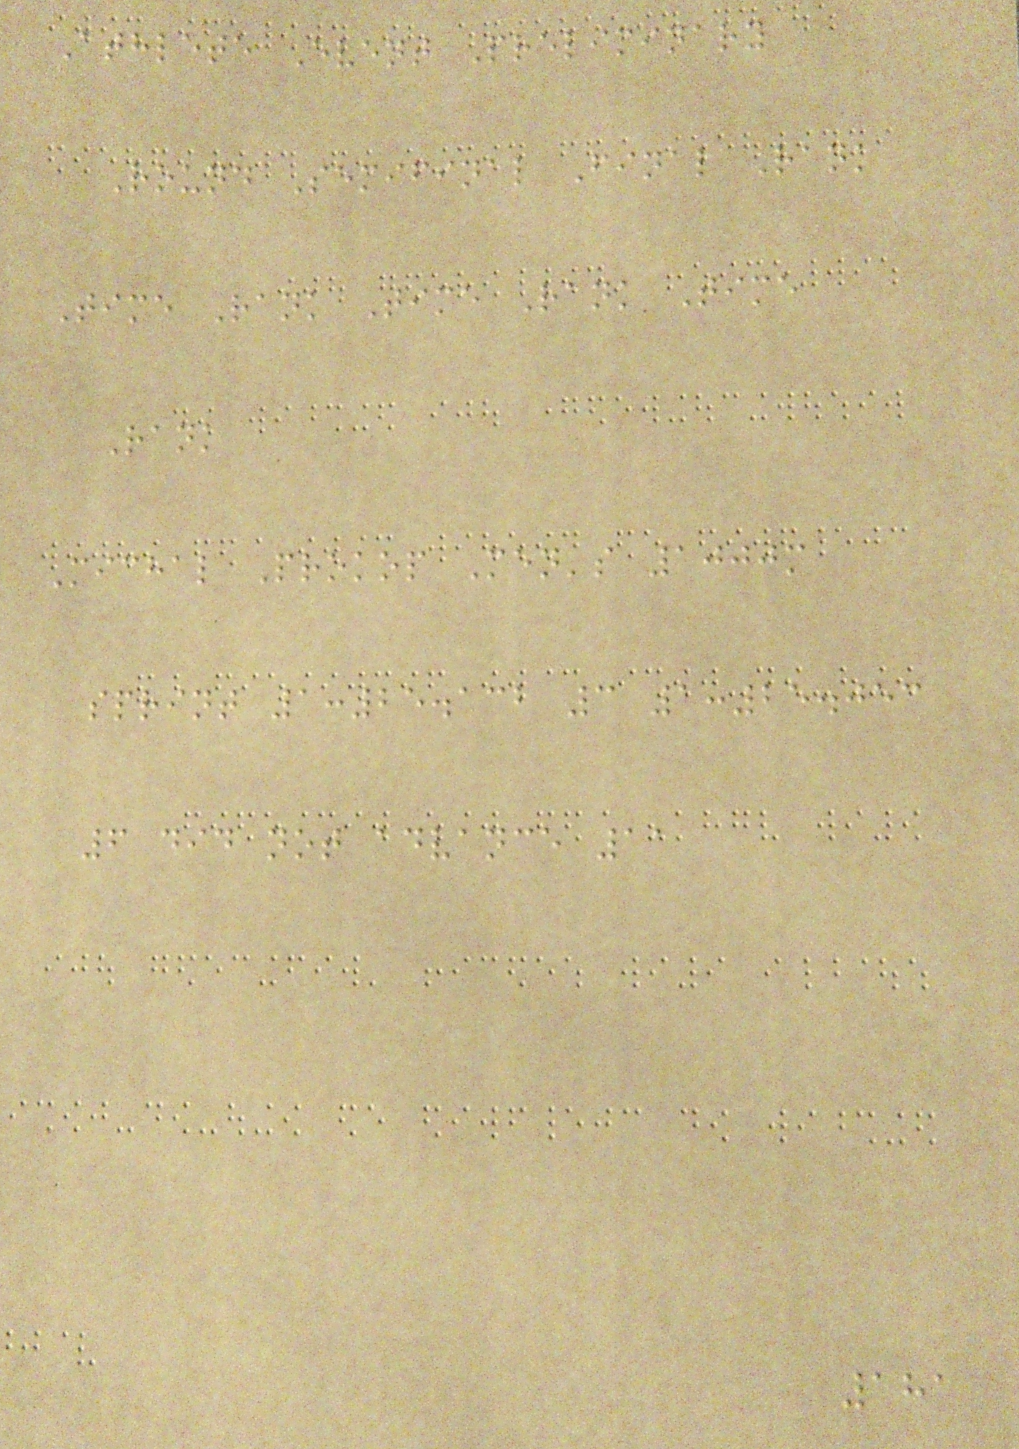Athlete Event Preliminary
Round Semifinal Final Rank
Time Rank Time Rank Time
Rank
Michal Prokop Men's 1000m
sprint 1:25.132 3 1:25.053
6 did not advance 11
181
